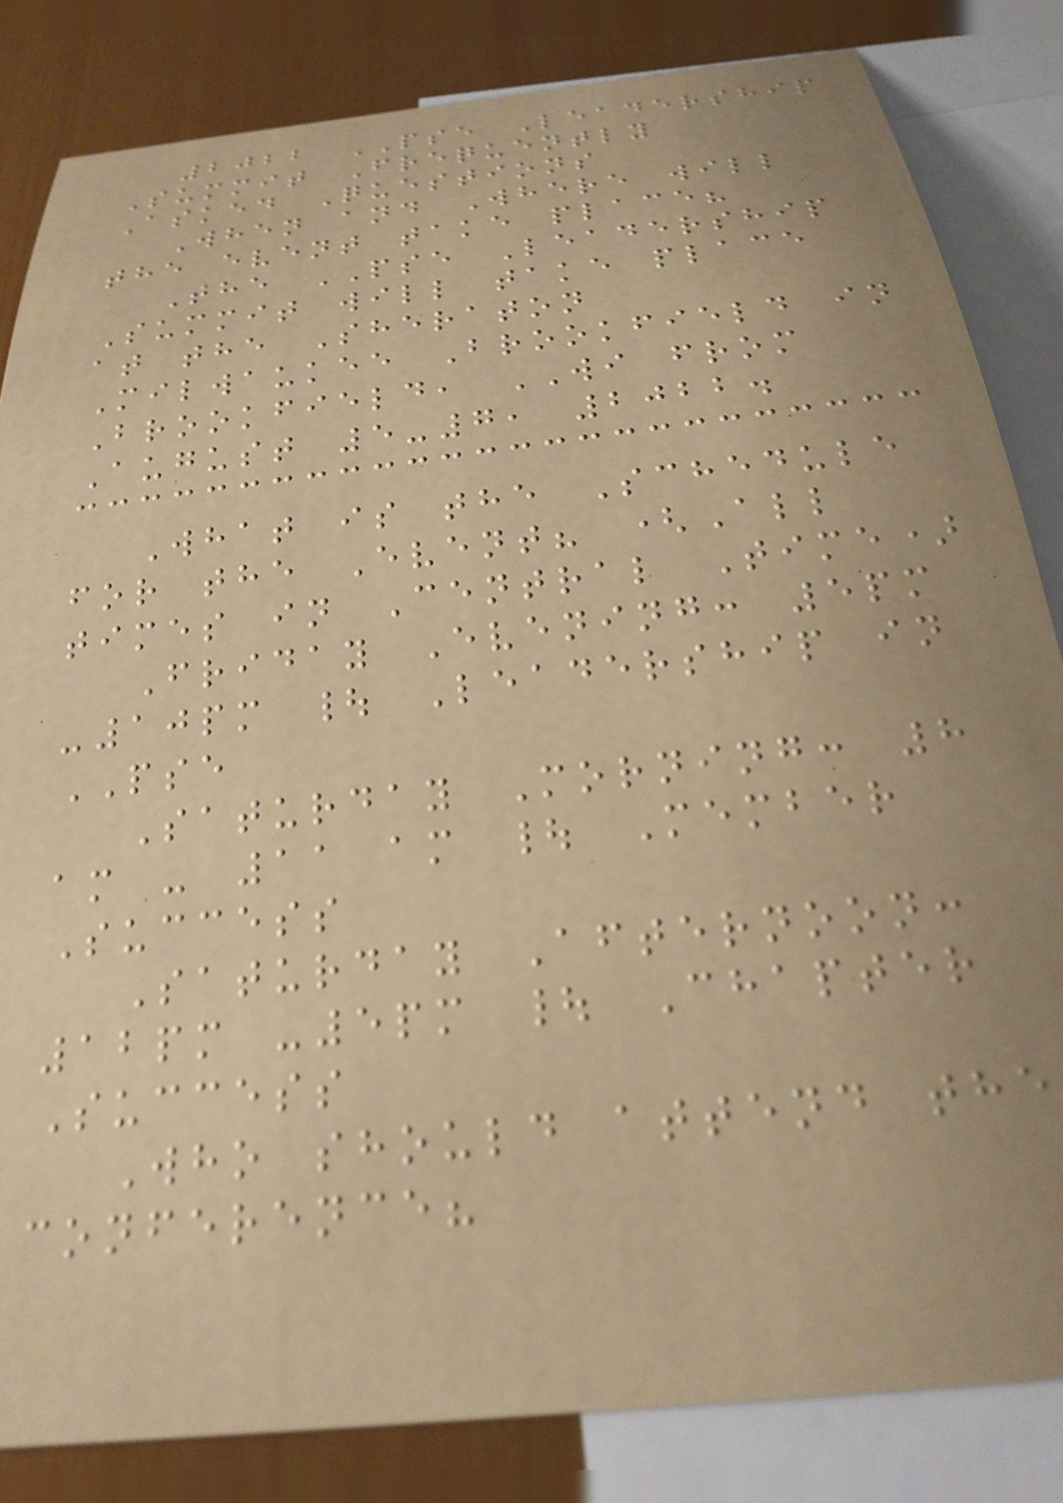2022 PSE Leadership
Summit Frequently
Asked Questions
When and Where will
the event take place?
The PSE Leadership
Summit will take place
at the Sheraton
Milwaukee Brookfield in
Brookfield, WI from
August 5-7, 2022.
What is the Schedule
for the Event? (All
times in Central Time)
Friday Evening: 5pm
-10pm | Leadership in
PSE
Saturday Morning: 8
am - 11 am | Member
Success
Saturday Afternoon:
12pm -5pm | Chapter
Success
Who should attend the
conference?
